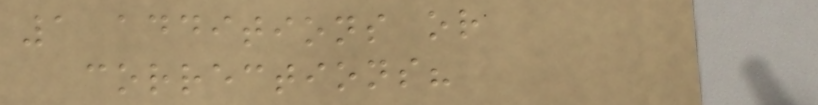1 additions or
corrections?
